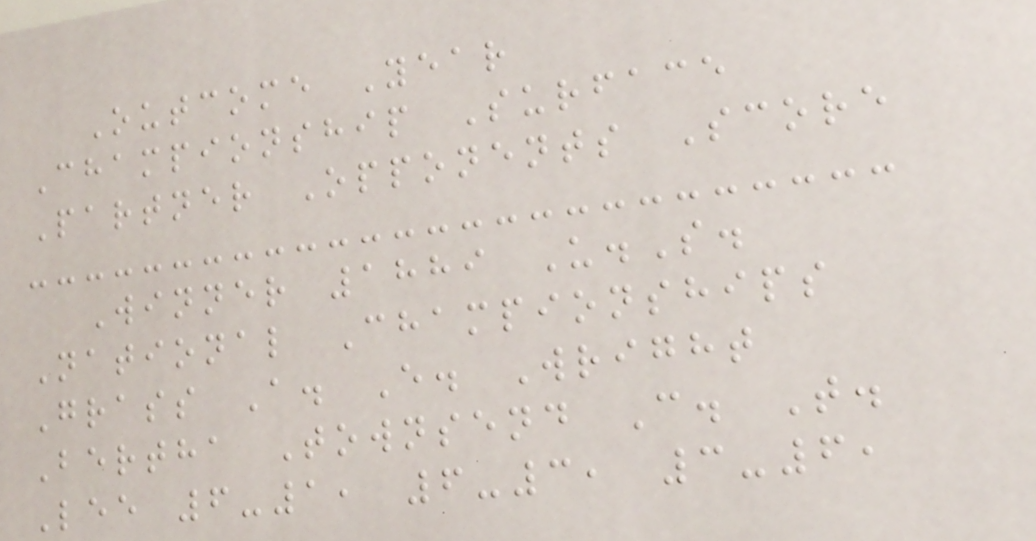Outcome Year
Championship Surface
Partner Opponents Score
Winner 1889 U.S.
National Championships
Grass A. E. Wright
Bertha Townsend C. T.
Lee 6-1, 6-3, 3-6,
